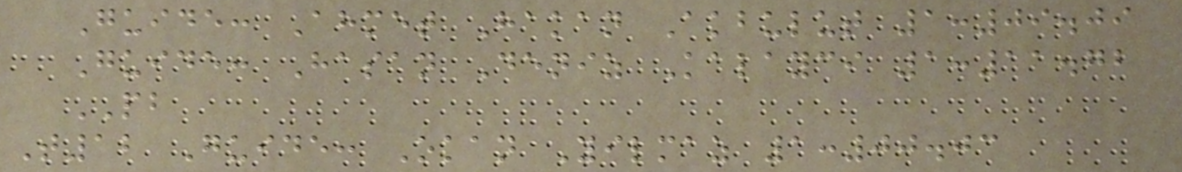Guide: Ahmet Hakan Akbulut 1:09.09
Guide: Hasan Deniz Kalayci 1:11.72
PB
T12 Guide: Okan Yilmaz 1:00.03
